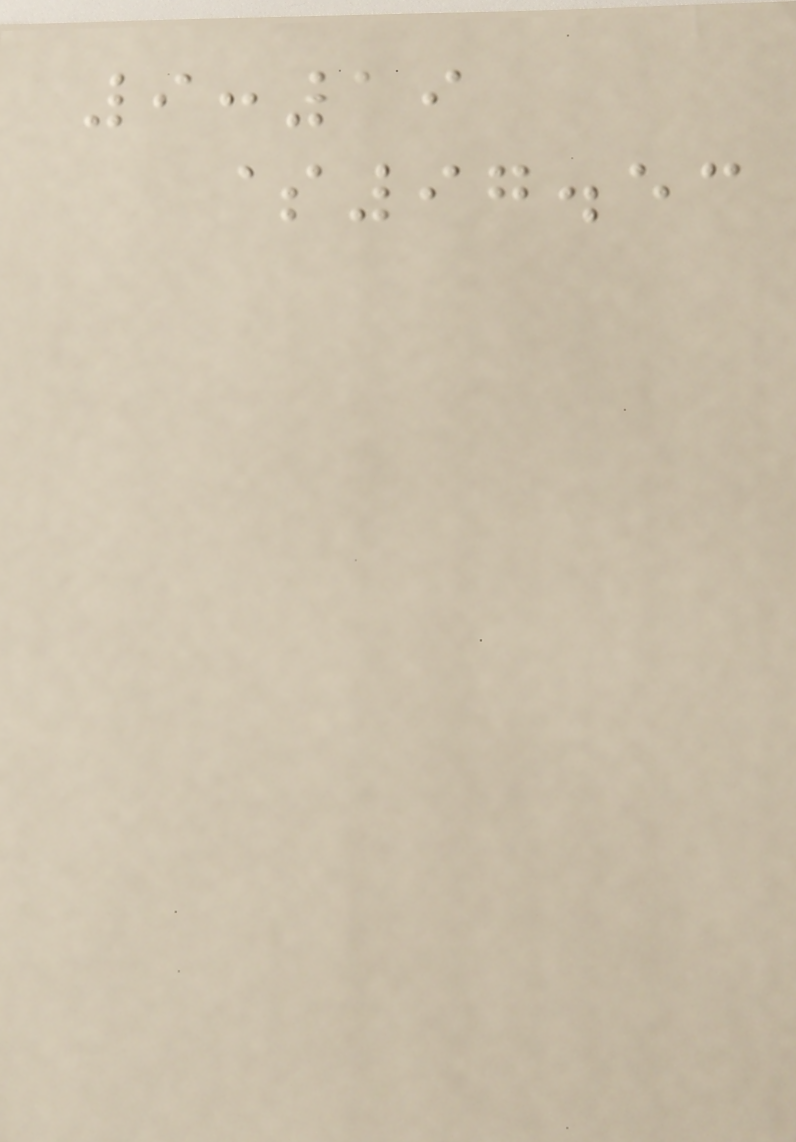9:19
$97.53
